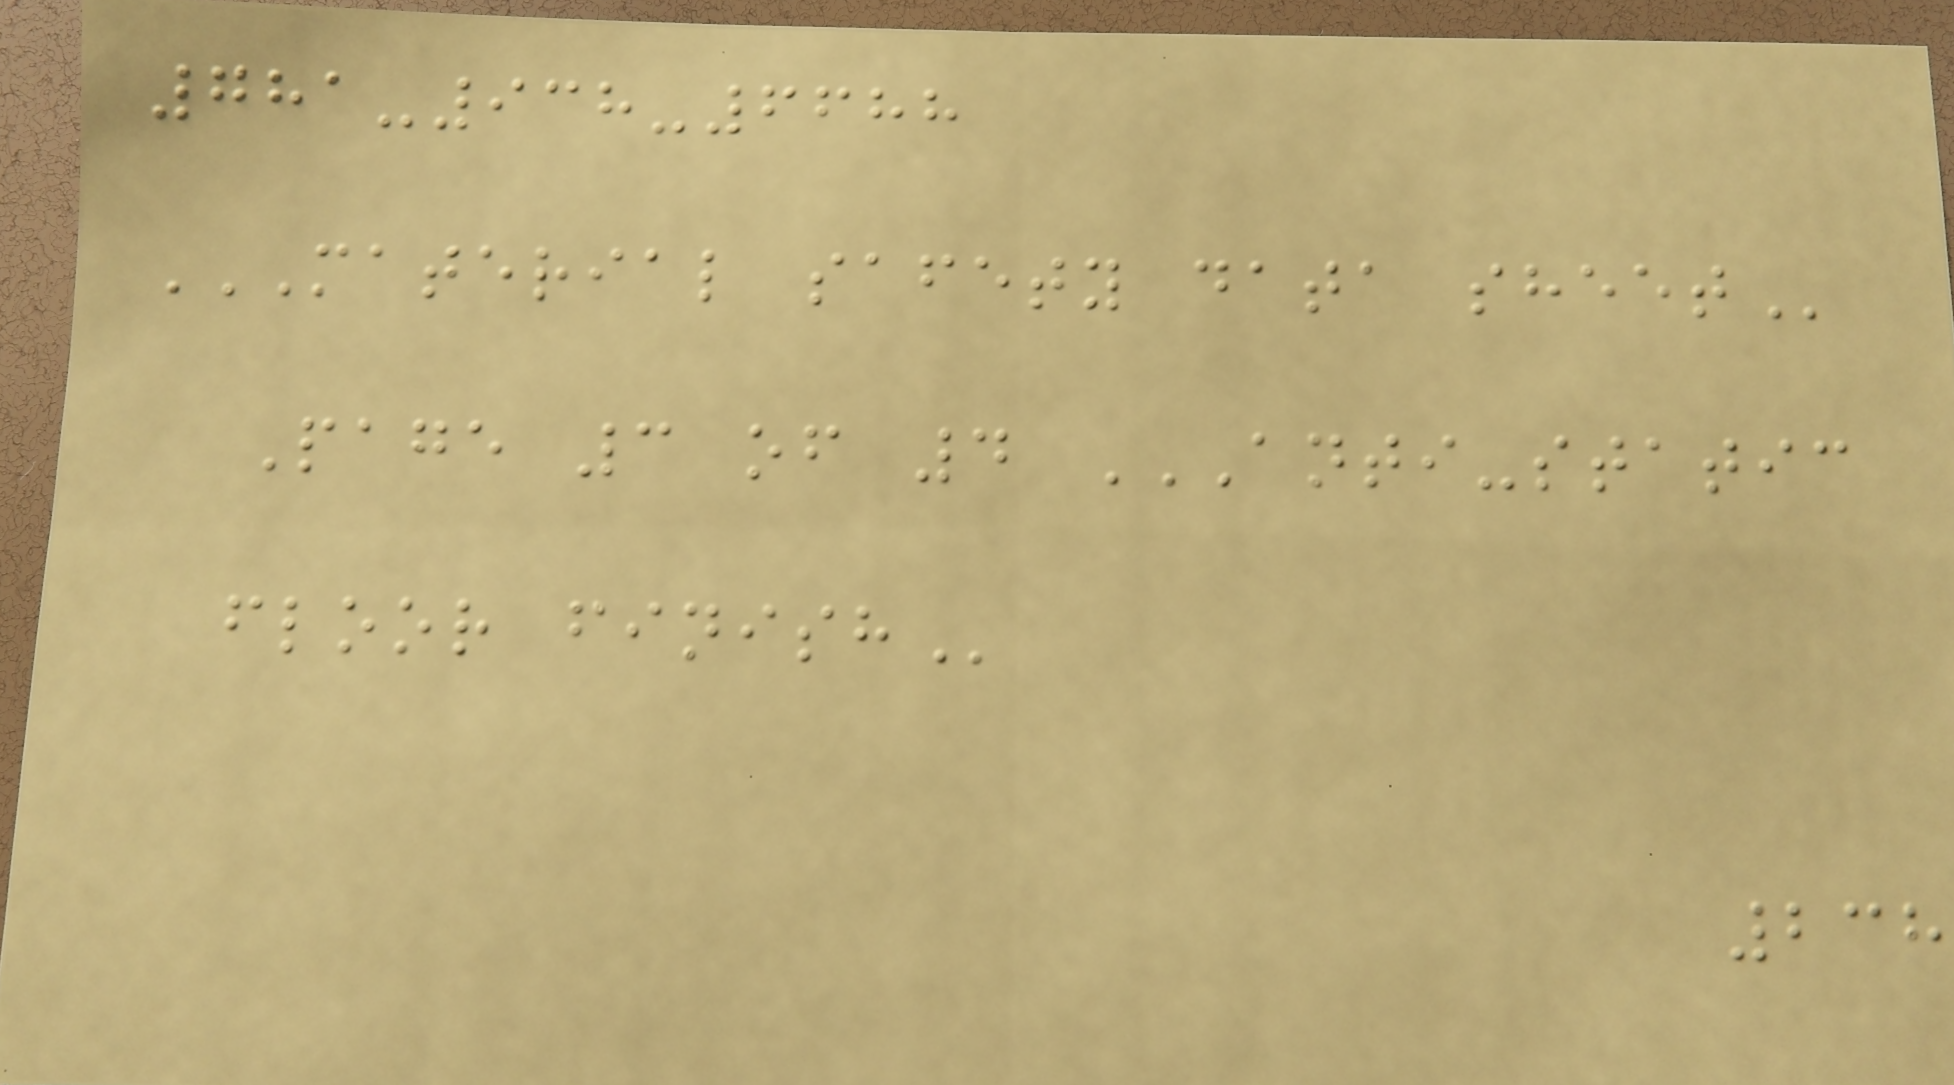781-938-6688
MATERIAL SAFETY DATA SHEET
Page 3 of 4 ANTI-STATIC
FLOOR FINISH
238
